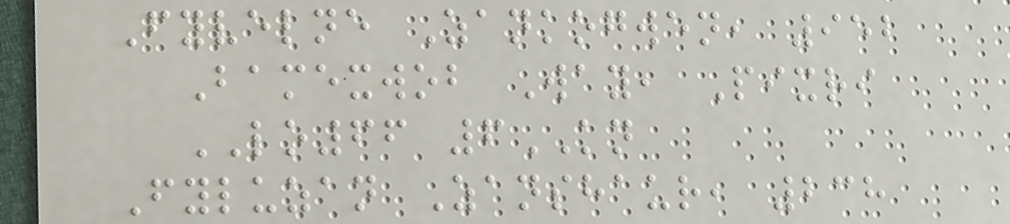Fyvelne Zankogwen, 952
Bamexwob Way, Pixri
LO66 6KN
Fyluzan Zanshaur, 238
